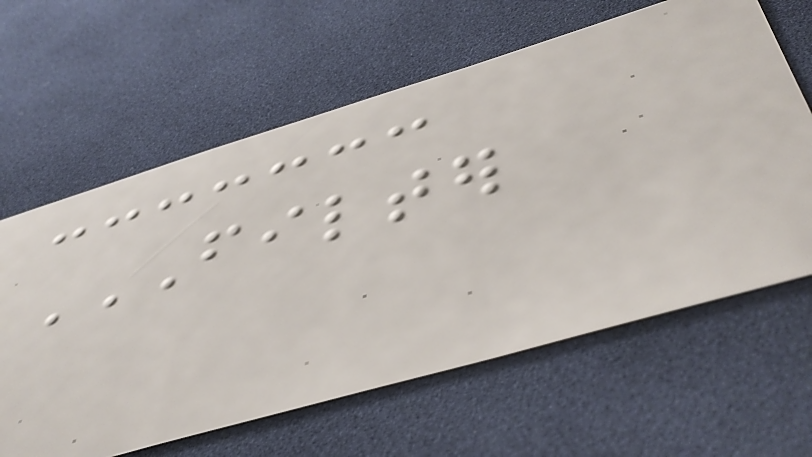FILTER
